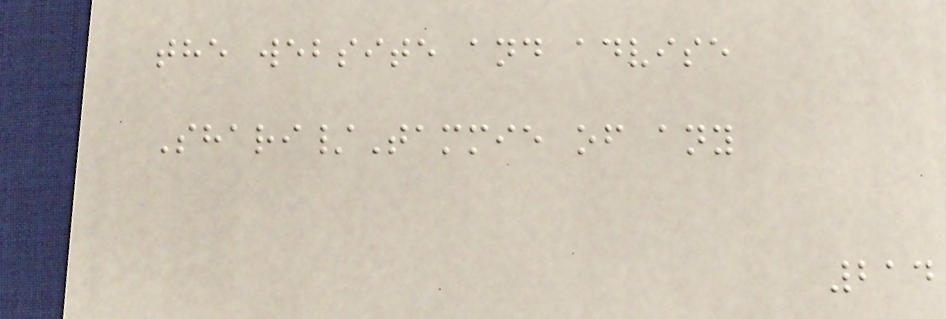the website and advise
Shari/Tammie of any
214
